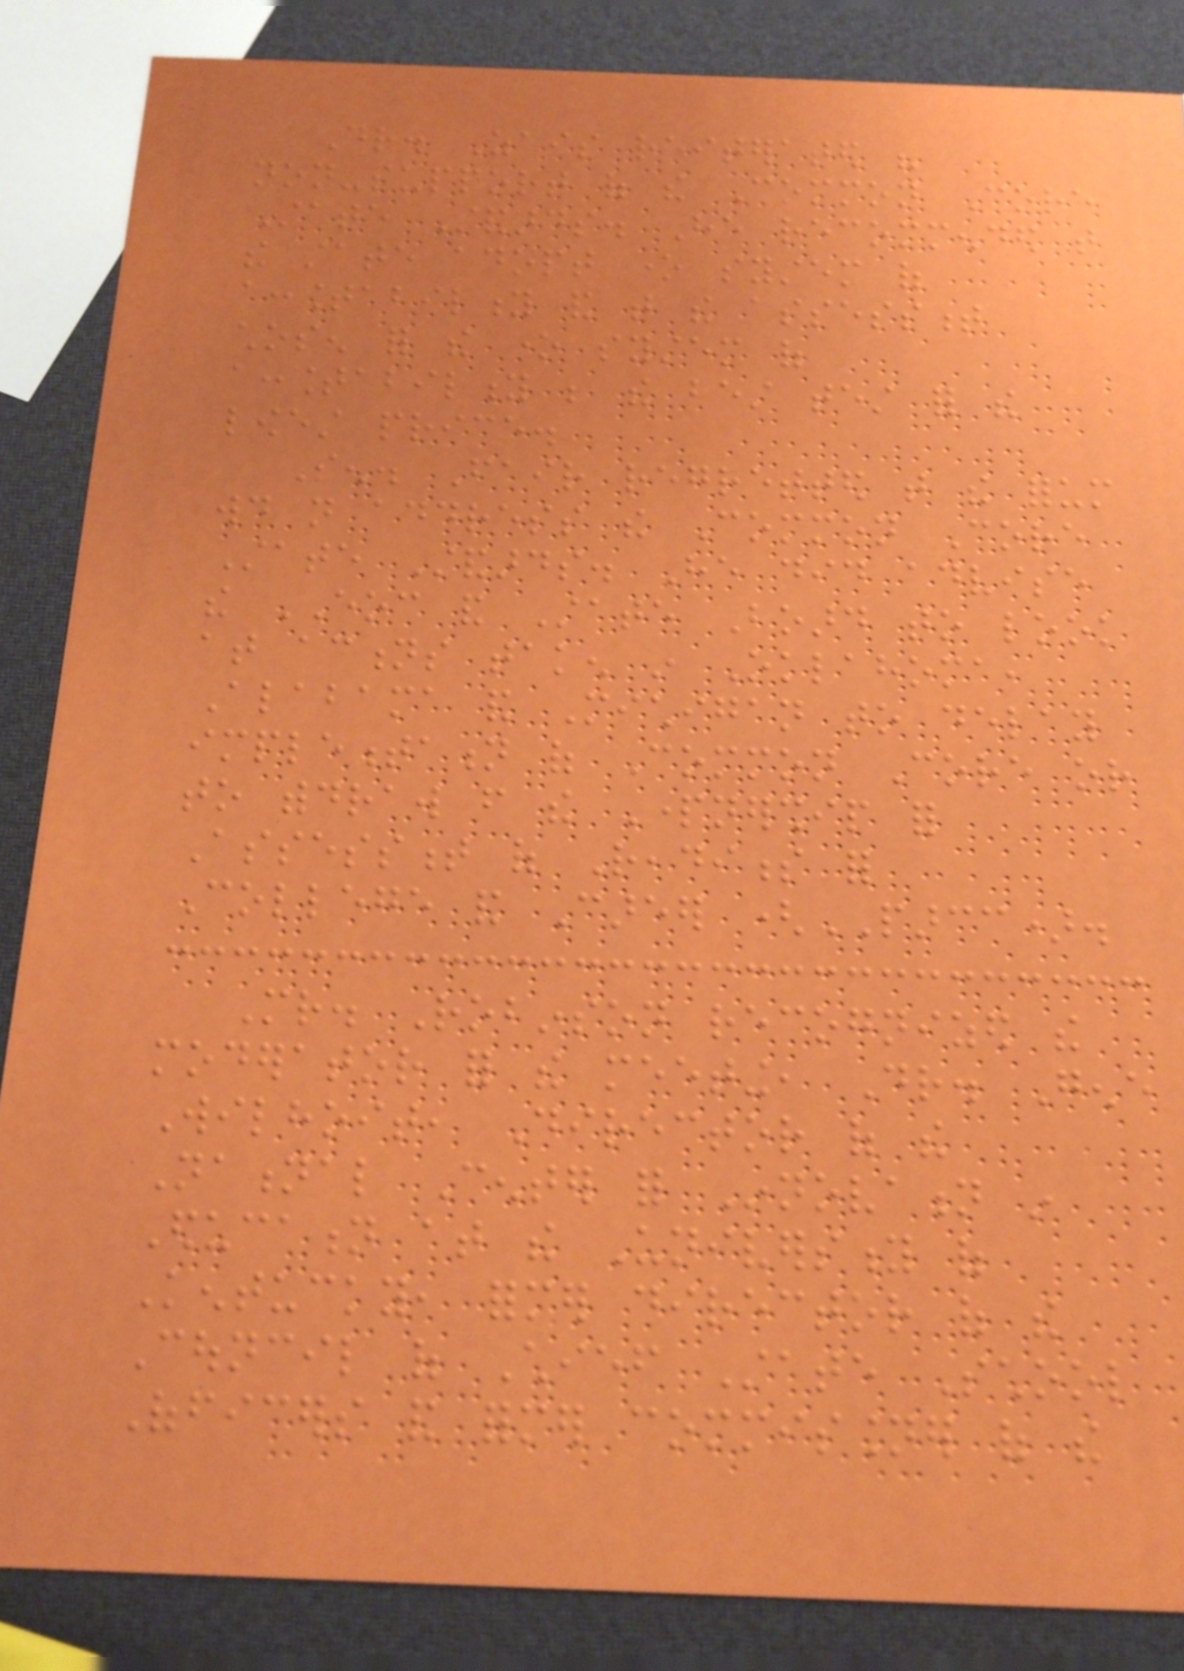Dr. Zais reiterated his
non-support of the Common Core
State Standards. He recommended that
the state adopt one system of
accountability and that the assessment
chosen for the one system of
accountability be the best test for the
lowest price.
Sen. Fair regretted that the forum
would not address the Common Core
State Standards. He did advise
the EOC and State Board to look
at actions taken in Oklahoma,
Alabama and Michigan to delay
implementation of Common Core or
to withdraw from the Partnership for
Assessment of Readiness for
College and Career (PARCC).
Mr. Robinson recognized the
moderator for the meeting, Dr. Gene
Wilhoit, Director of the
National Center for Innovation in
Education at the University of
Kentucky, former director of the
Council of Chief State School
Officers and former commissioner of the
